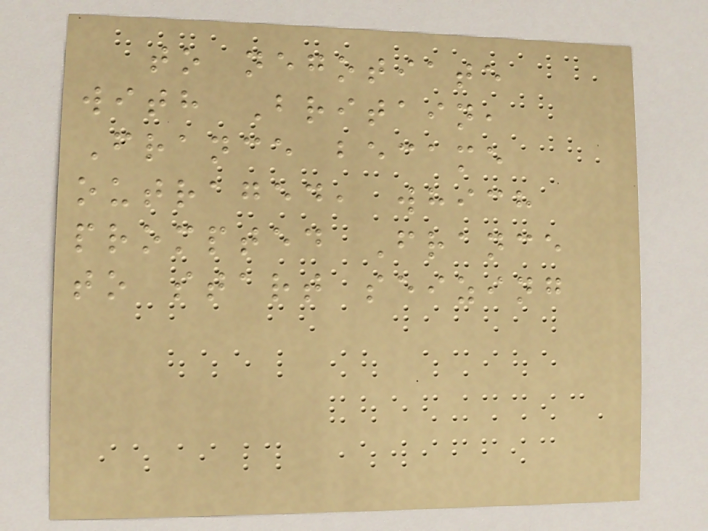to negotiate
with Britain,
France became
outraged, which
prompted France
to start seizing
